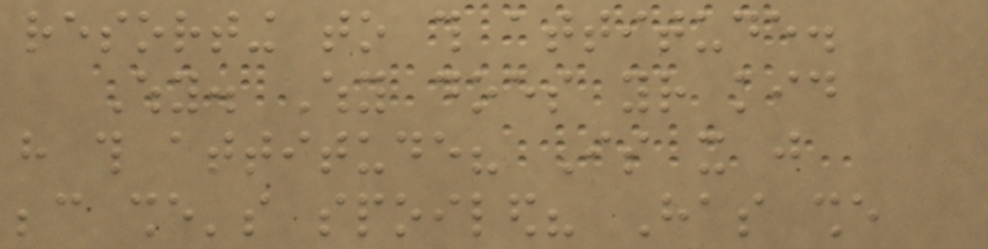resorting to this attitude.
Why. Why does your kid
have this attitude? Is it just
because she's spoiled? Has she
